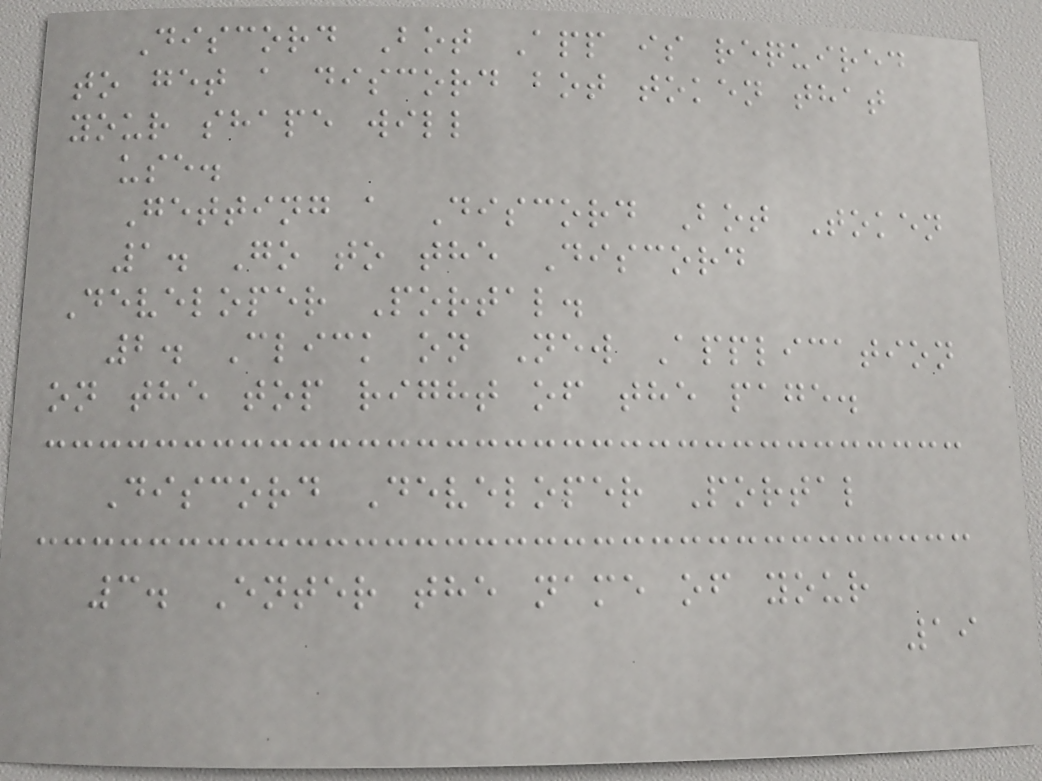Discord Bot App is required
to get a discord bot token that
your shape will
use.
Getting a Discord Bot Token
1. Go to the Discord
Developer Portal.
2. Click on New Application
on the top right of the page.
Discord Developer Portal
3. Enter the name of your
19
